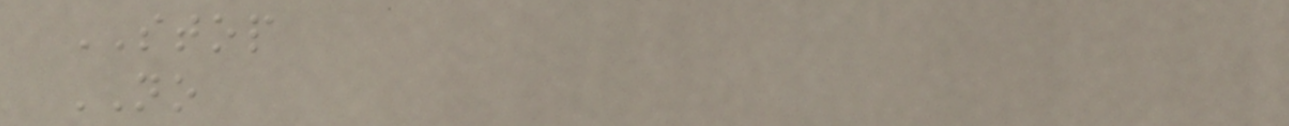STOP
NO
